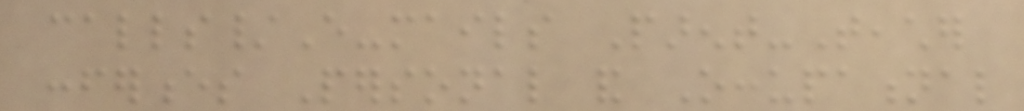calls/E-mails Parent-Teacher
conferences Personal and Occupational
